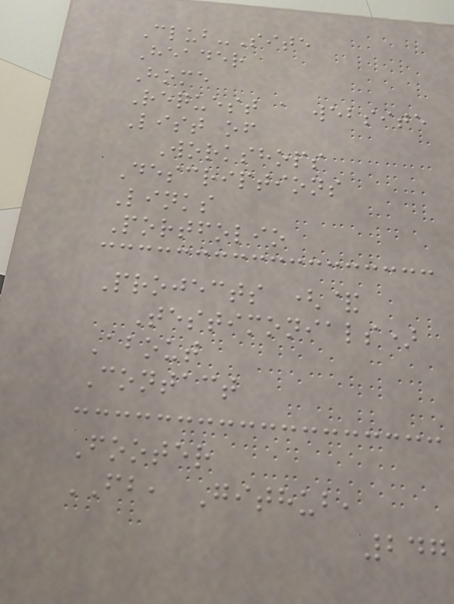Club-Site
Header
Home
Request a website
List of
Workshops
Descriptions
Links
Portfolio
Projects (&
Testimonials)
About
Contact
Footer
FB, Github,
247
